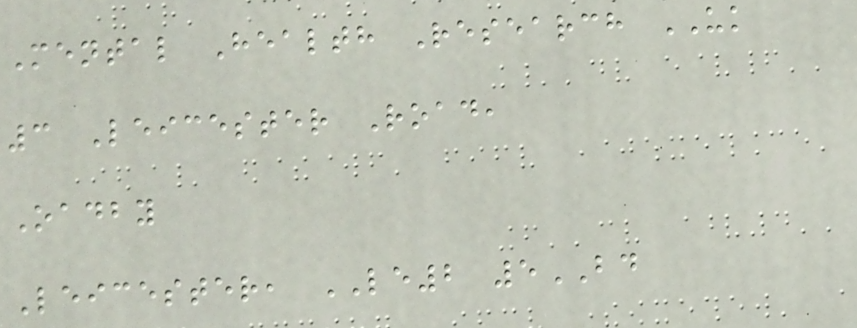Mental Health Research UK
3 Leicester Road,
Oadby
Leicester, LE2 5BD
